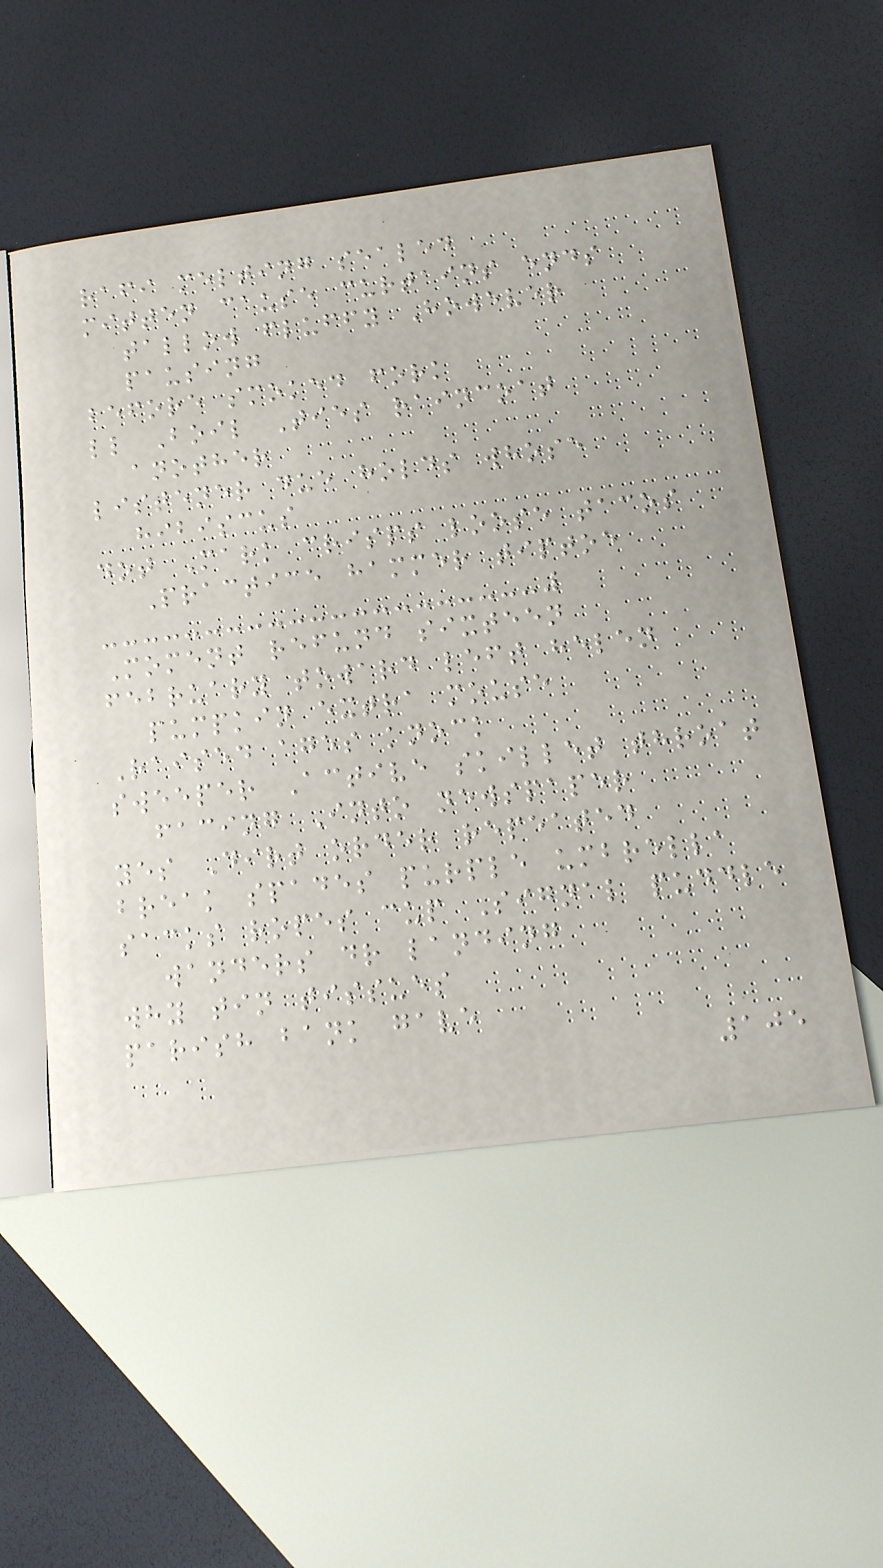rafi melting sealed
mitten cause curtains ends
tallow fluffy However
pausing
before smoked fork
ll Boil Ties raincoat
another
listener due holds whose
hibiscus
dot Mark crisps loose tacos
Practice hammer tiptoe
Moment refund sixteen
february toward left helen
pumpkin extra mouse
Raised ages knock
sweeper Active skillet throat
facing Into newspaper
yes Dirt order repeated
break spades purple umbrella
sacks ropes cup Signal puddle
wanders dr landing
why tin tissues
parish bank gave
105
